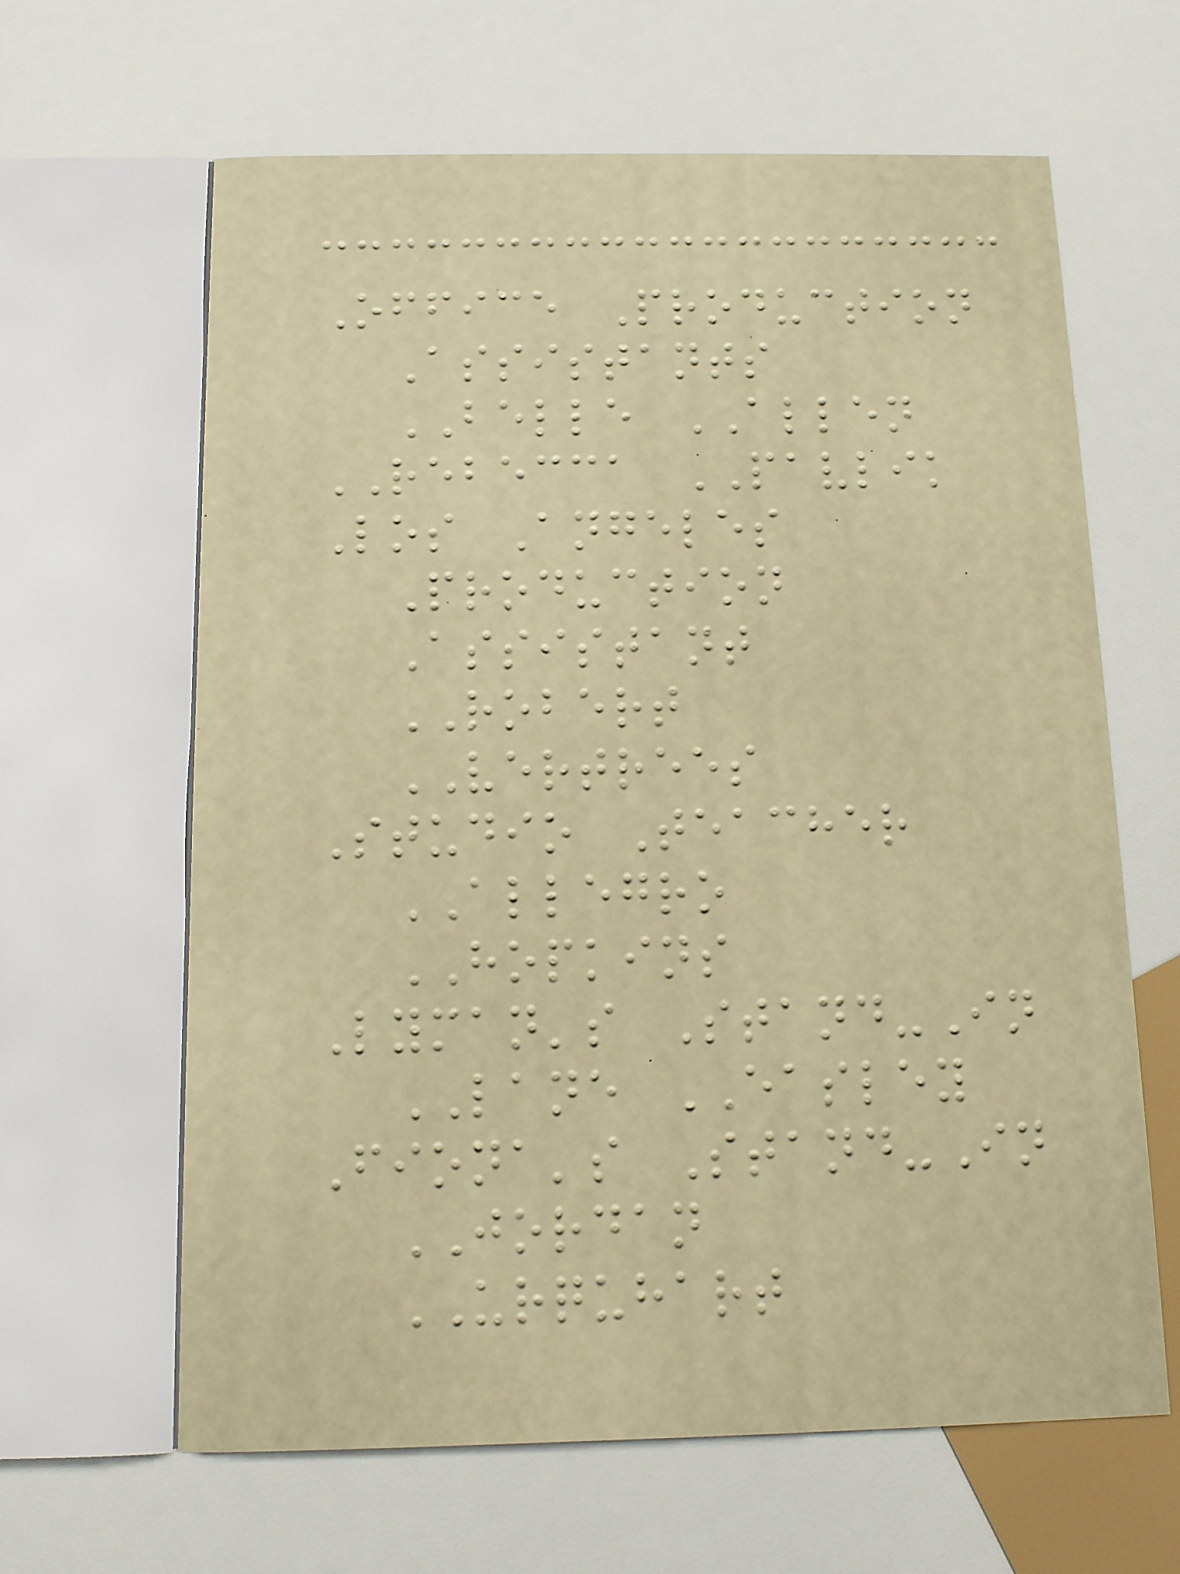Office Production
Assistants
BELLE ALLEN
REBECCA PAVLIK
Los Angeles
Production
Assistant
ROBERT
VERTREES
Studio Teacher
ALLEGRO
HOPKINS
Lyman's Stand-In
LANE EASLEY
Fiona's Stand-In
JORDAN
URQUHART
